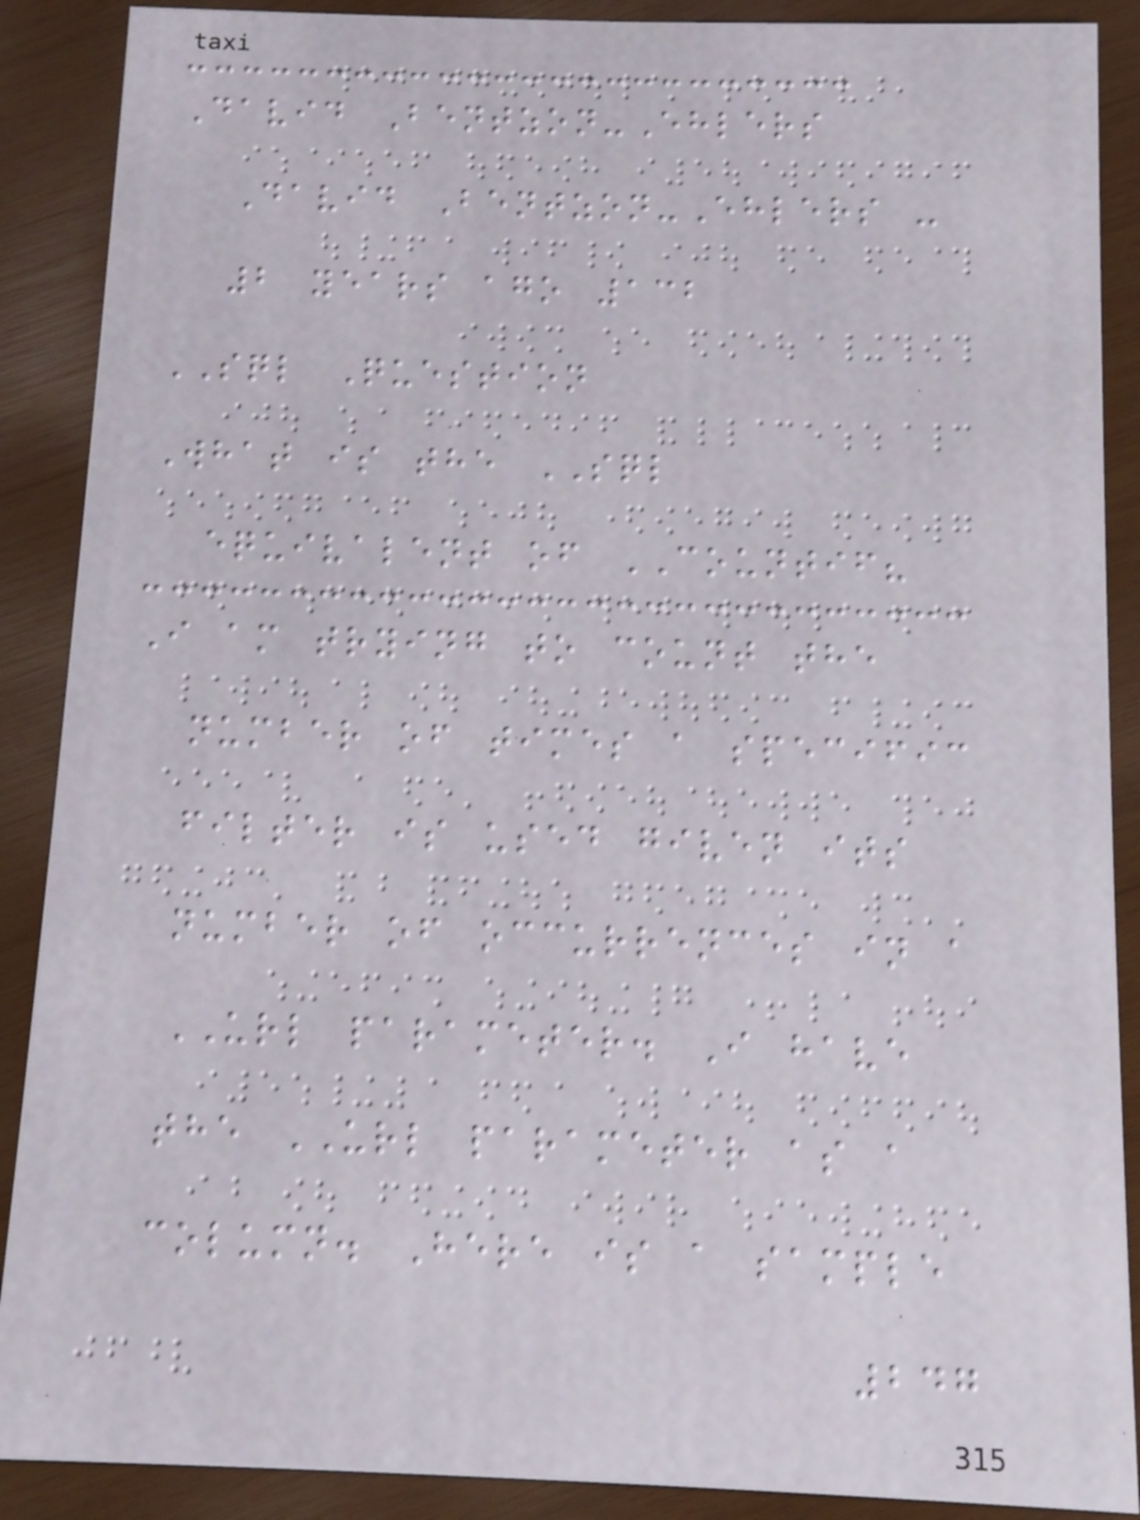David Bentzon-Ehlers
David Bentzon-Ehlers -
2 years ago 132
SQL Question
What is the SQL
equivalent of COUNTIF?
I am trying to count the
number of times a specific
filter is used given its
number of occurrences in a
URL parameter. I have
the URL parameter as a
column. Here is a sample
247
